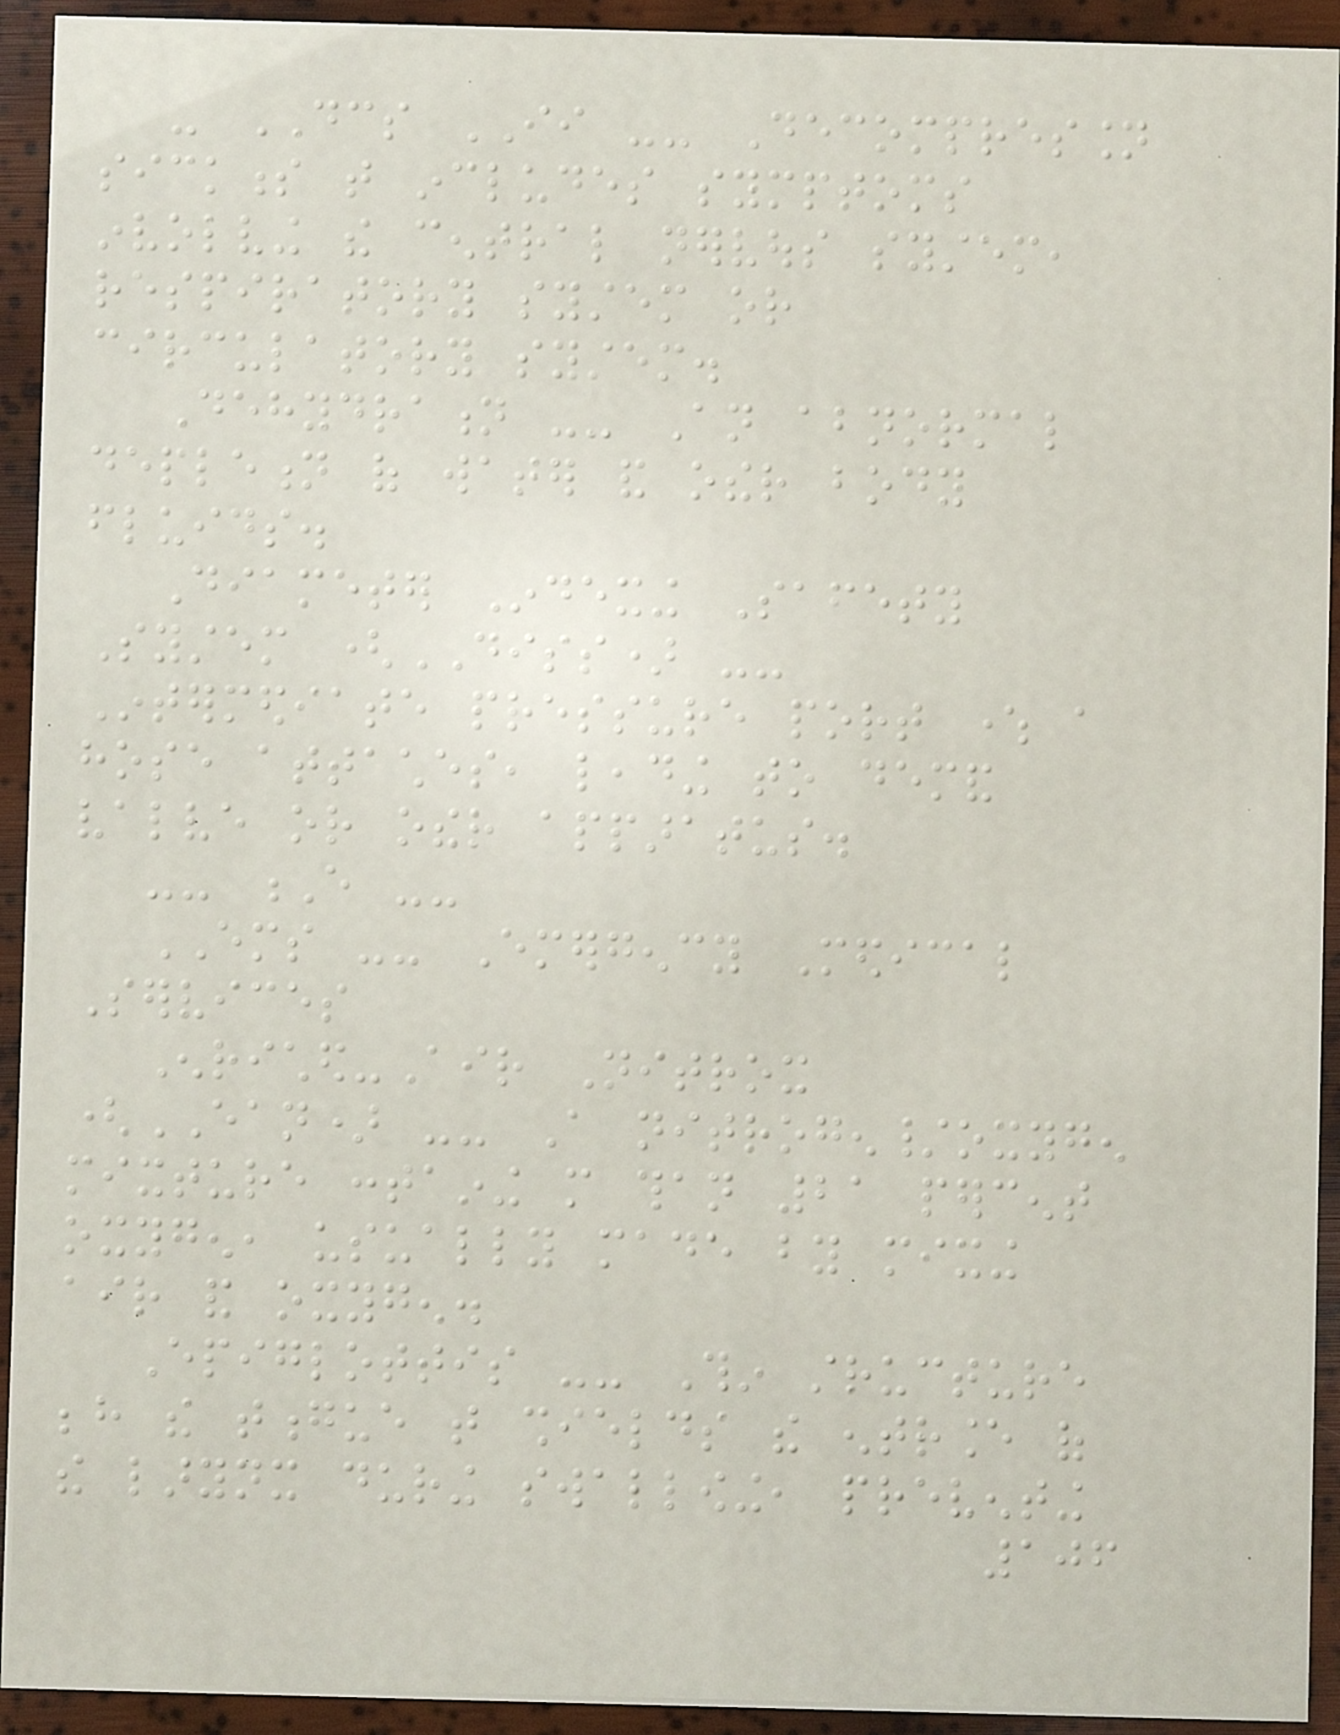- DCS II -- Decompression
sickness that includes symptoms
involving the central nervous system,
respiratory system or
circulatory system.
Dehydration -- An abnormal
depletion of water and other body
fluids.
Diameter Indexing Safety
System (DISS) --
Intermediate pressure port where a
hose attaches, leading to demand
valve or other apparatus.
-- E --
EMS -- Emergency Medical
Services
Enriched-Air Nitrox
(EAN) -- A nitrogen/oxygen
mixture containing more than 21 percent
oxygen, usually made by mixing
air and oxygen.
Epiglottis -- Thin structure
behind the tongue that shields the entrance of
the larynx during swallowing, preventing
106
